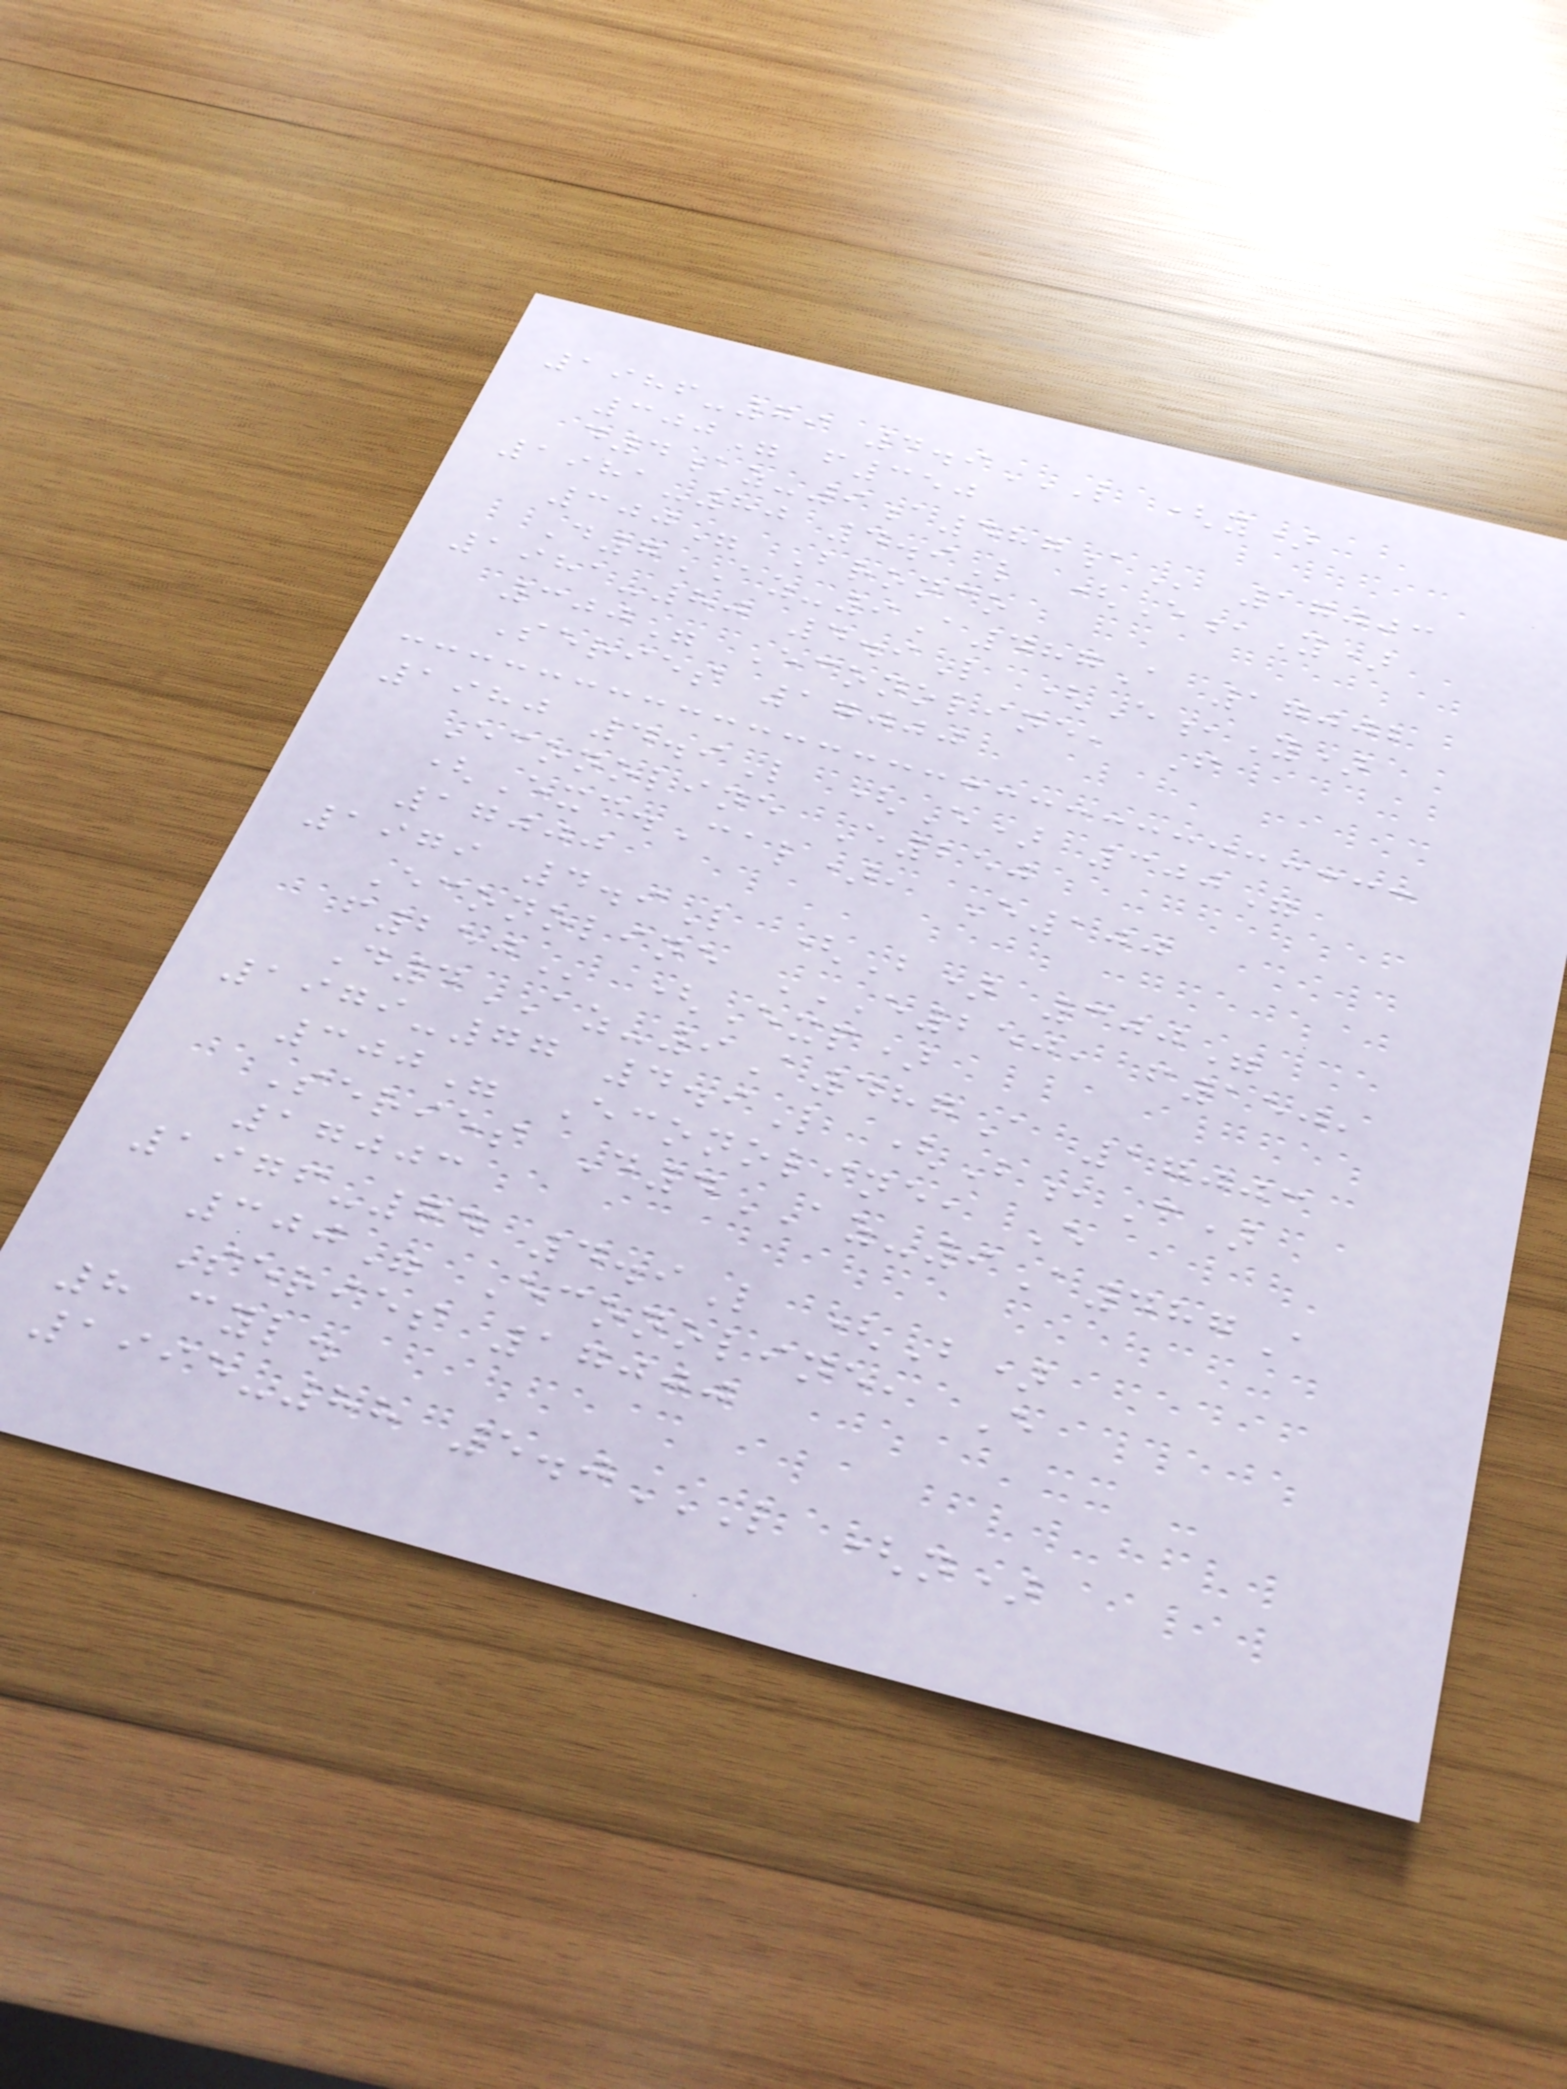1986-79 4.9L (Y)
300" F350
D4AZ-9A487A 17003
1981-80 4.9L (E,Y)
300" Bronco
D7AZ-9A487A 17002
1981-80 4.9L (E,Y)
300" Econoline, F
Series 17000
1980 4.9L (E) 300"
Econoline E250
(Exc.Cal), E100
17000
1979 4.9L (B) 300"
Econoline E250, F150,
F250 (Exp)
D4AZ-9A487A 17003
1979-77 4.9L (B,C)
300" Econoline, E
Series D4AZ-9A487A
17003
1976-74 4.9L (B)
300" Econoline, E
Series 17000
8 cyl.
1995-88 5.0L (N)
